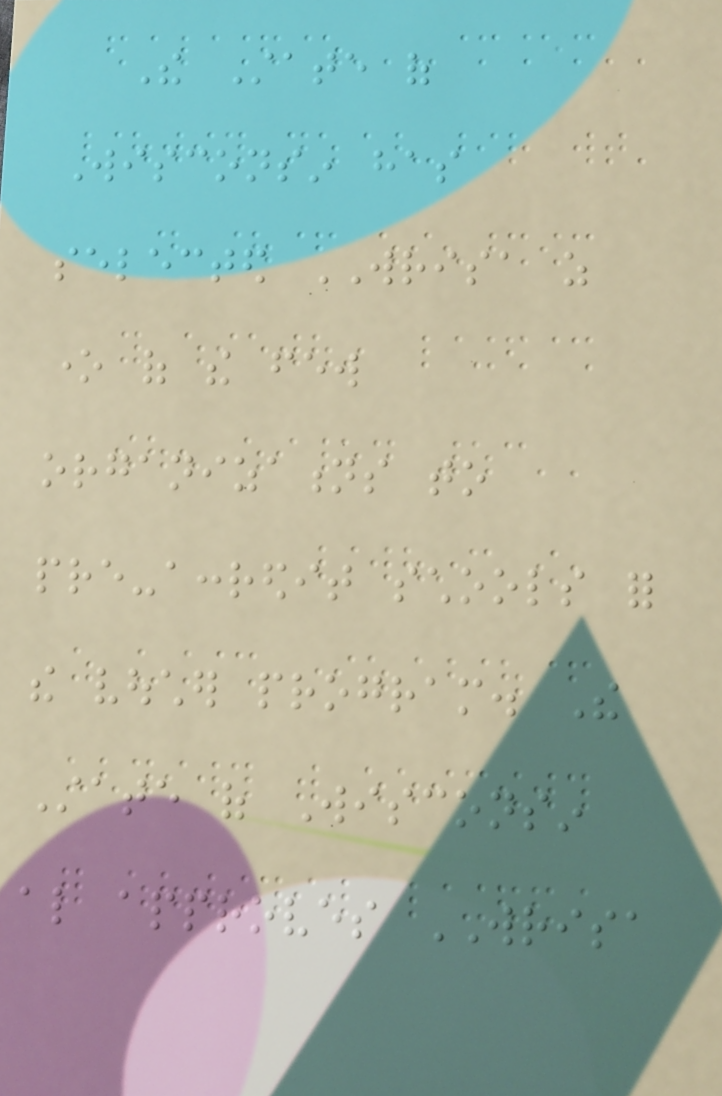The State of
Wisconsin has
selected WRISA as
one of the few
organizations to
pre-accredit schools for
the voucher program. The
State of Wisconsin
also approves WRISA
